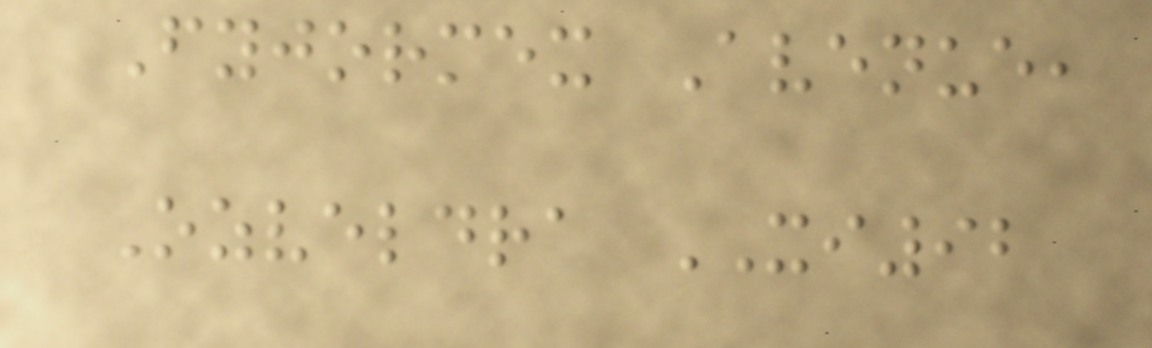Fyjormex Avenue,
Ozveldra XI92
